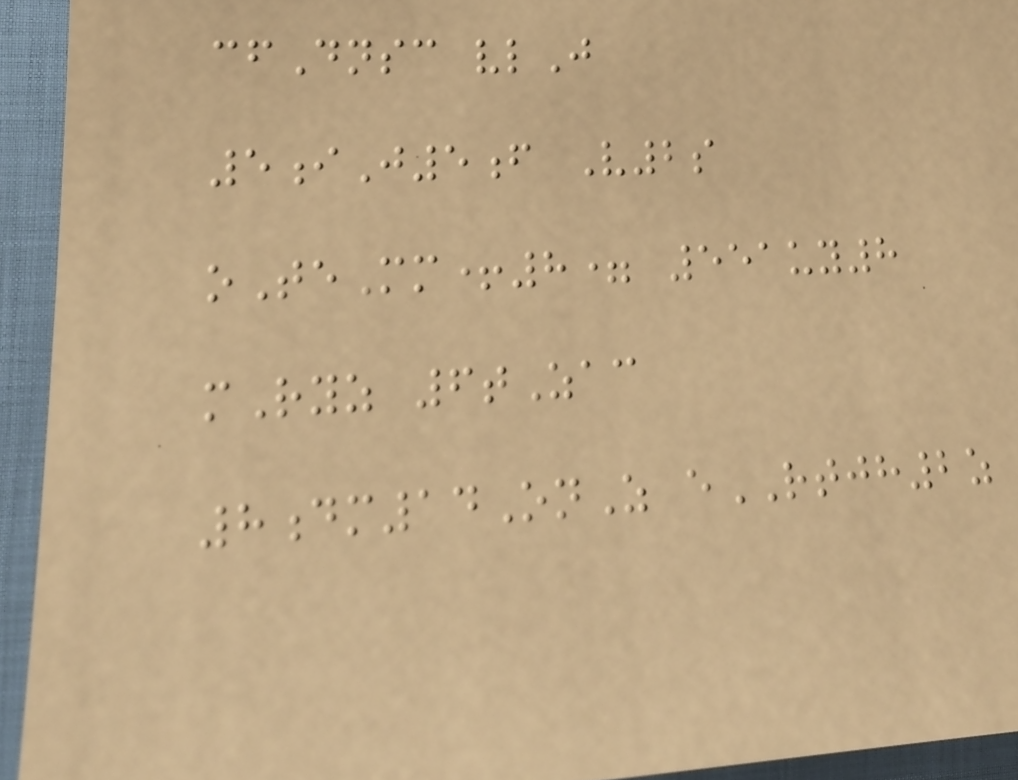cfDnsc vlJ
5iJ5f V2s
oTeMm+8= 551uy8
mRyz 6tZac
8dm14OnZ eRTJH2z
